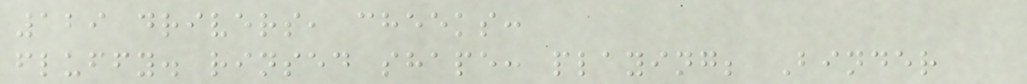129 drivers, cheeks:
fluffy. rinsed shape: playing; Binder
